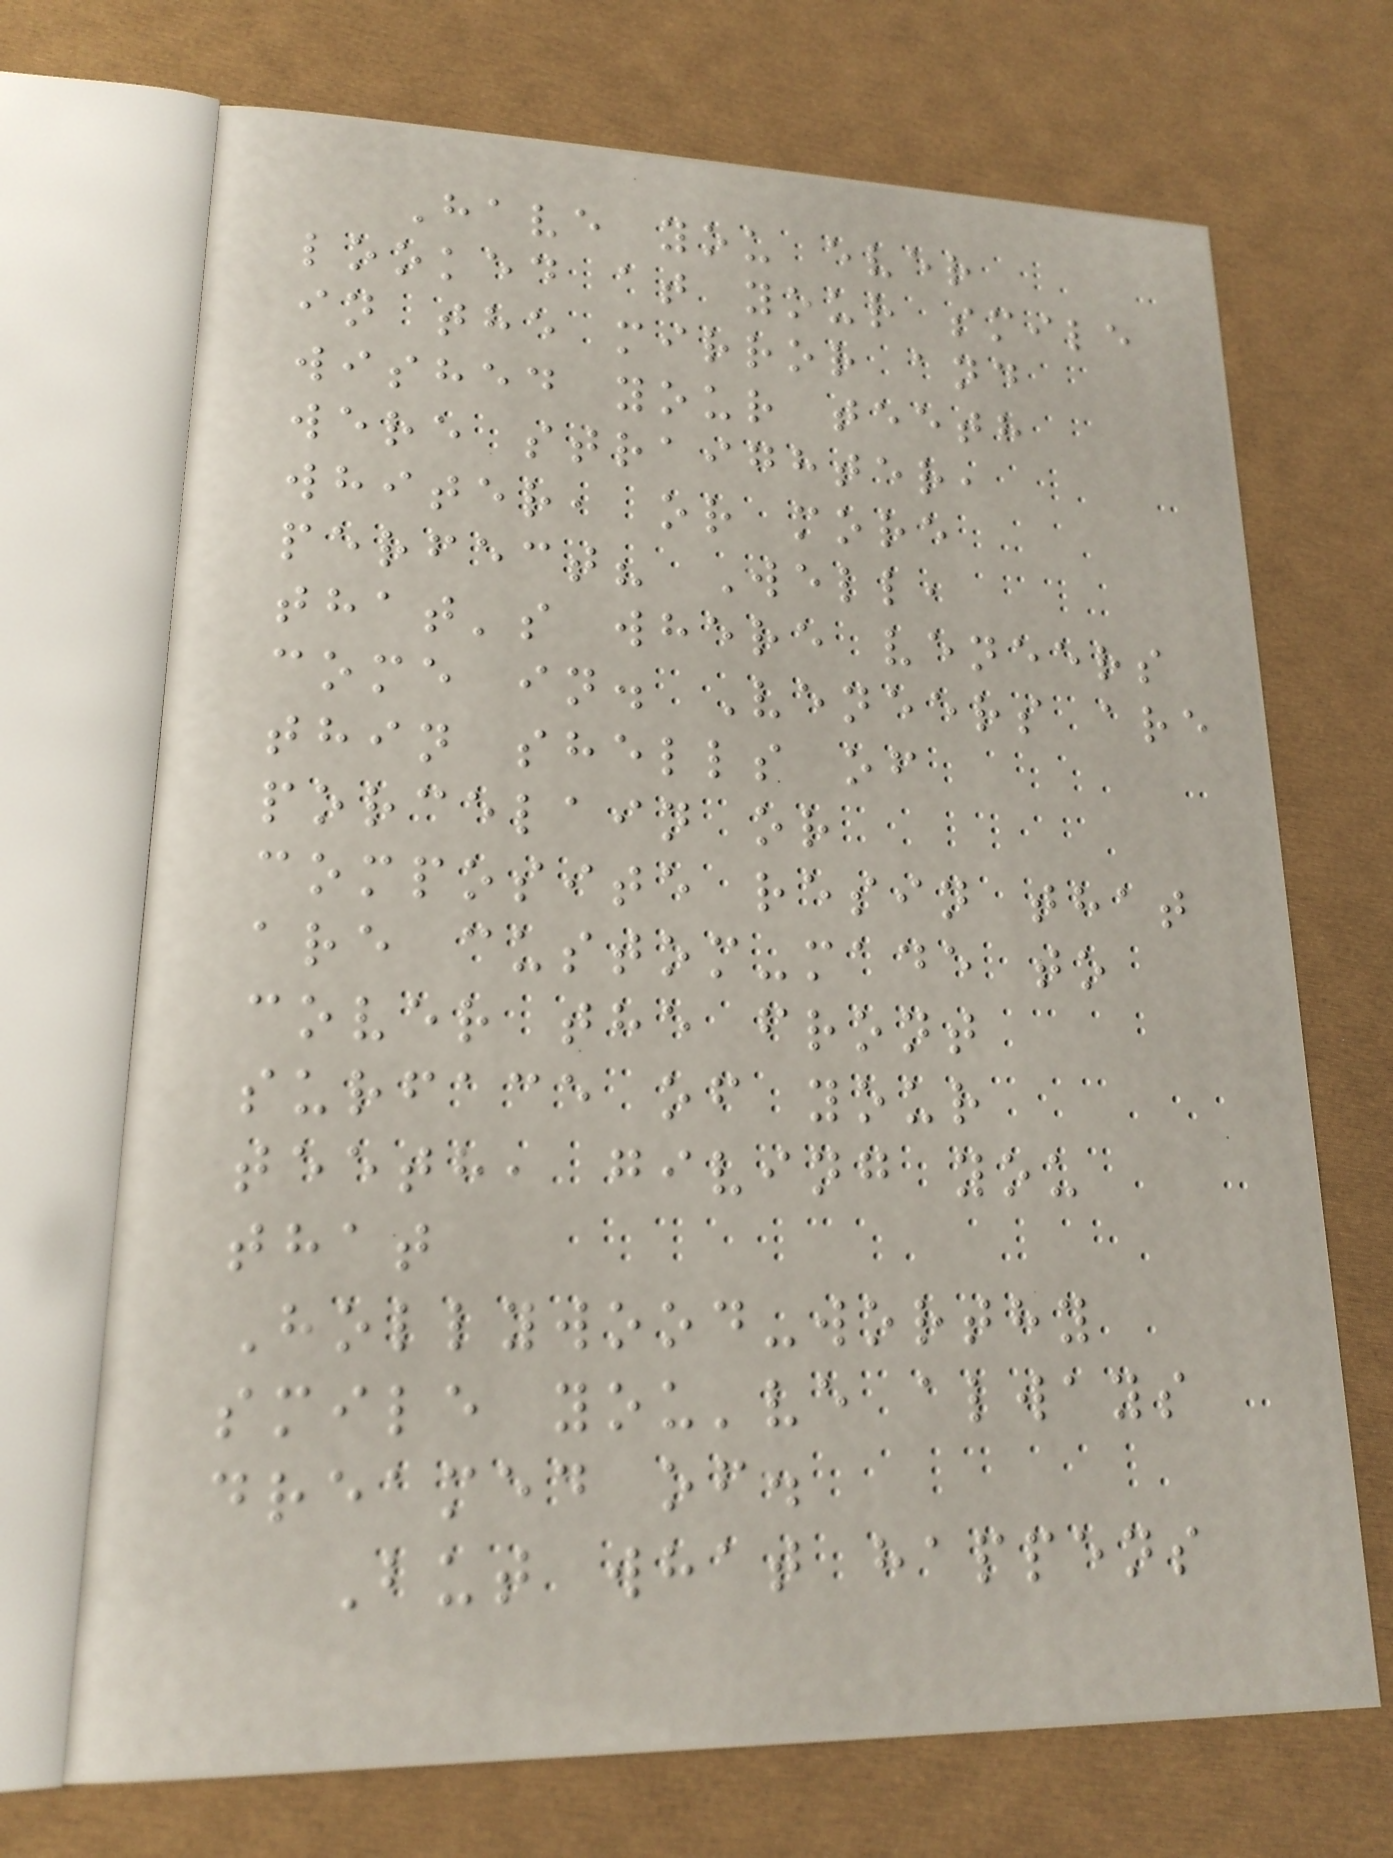Have you ever
looked at your smile
in the mirror and
wished your teeth
were straighter,
whiter, or more
perfect? Well,
that's where veneers
come in. Veneers are
thin shells of
porcelain or
composite resin that
are custom-made to
cover the front
surface of your
teeth, giving you
that
Hollywood-worthy
smile you've always
dreamed of.
But what happens
